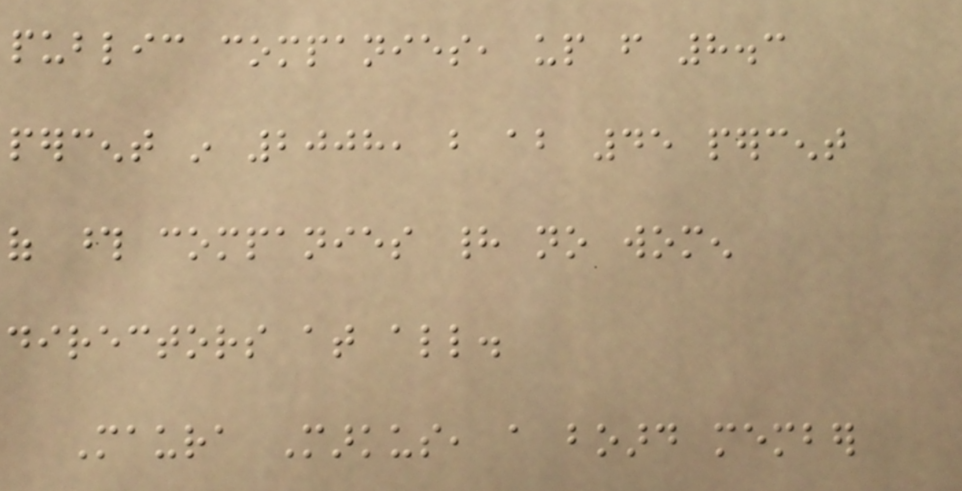public companies, up from 8.3
percent in 2008, but about 45 percent
of those companies had no women
directors at all.
Maura Markus, a board member
